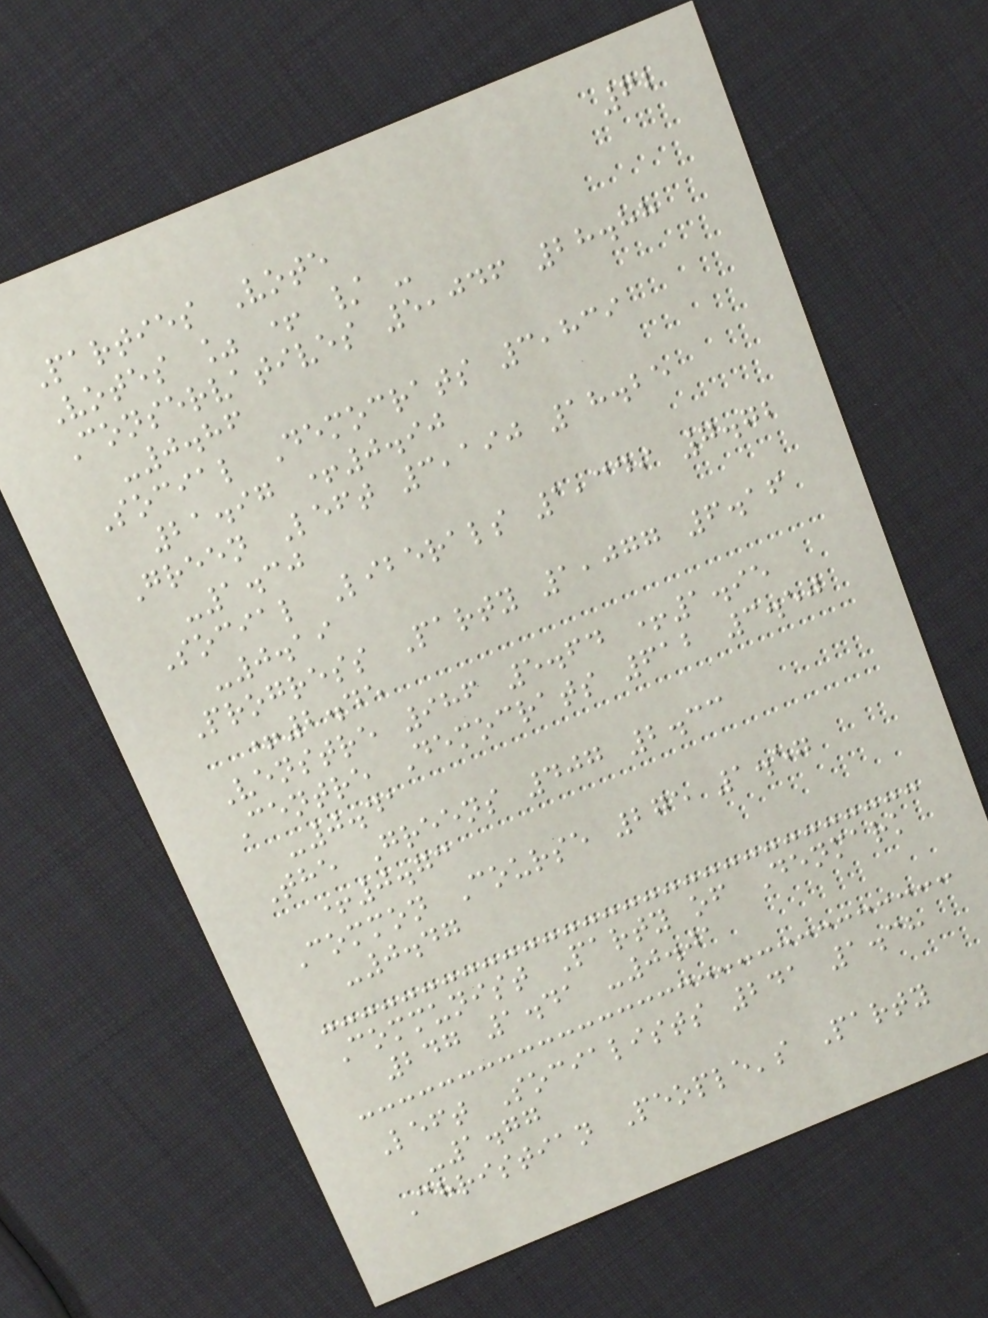62
Parties Vote
Votes % + / -
Conservatives 5,046 28.88
-0.86
Social Democrats 3,839
21.97 +0.90
Green Left 3,190 18.25
-1.30
Social Liberals 1,349 7.72
-0.19
Progress Party 1,077 6.16
+2.45
Venstre 986 5.64 +1.95
Centre Democrats 612 3.50
-0.41
The Greens 407 2.33
+0.73
Common Course 275 1.57
-0.47
Communist Party of Denmark
247 1.41 -0.01
Left Socialists 241 1.38
-1.77
Christian People's Party
